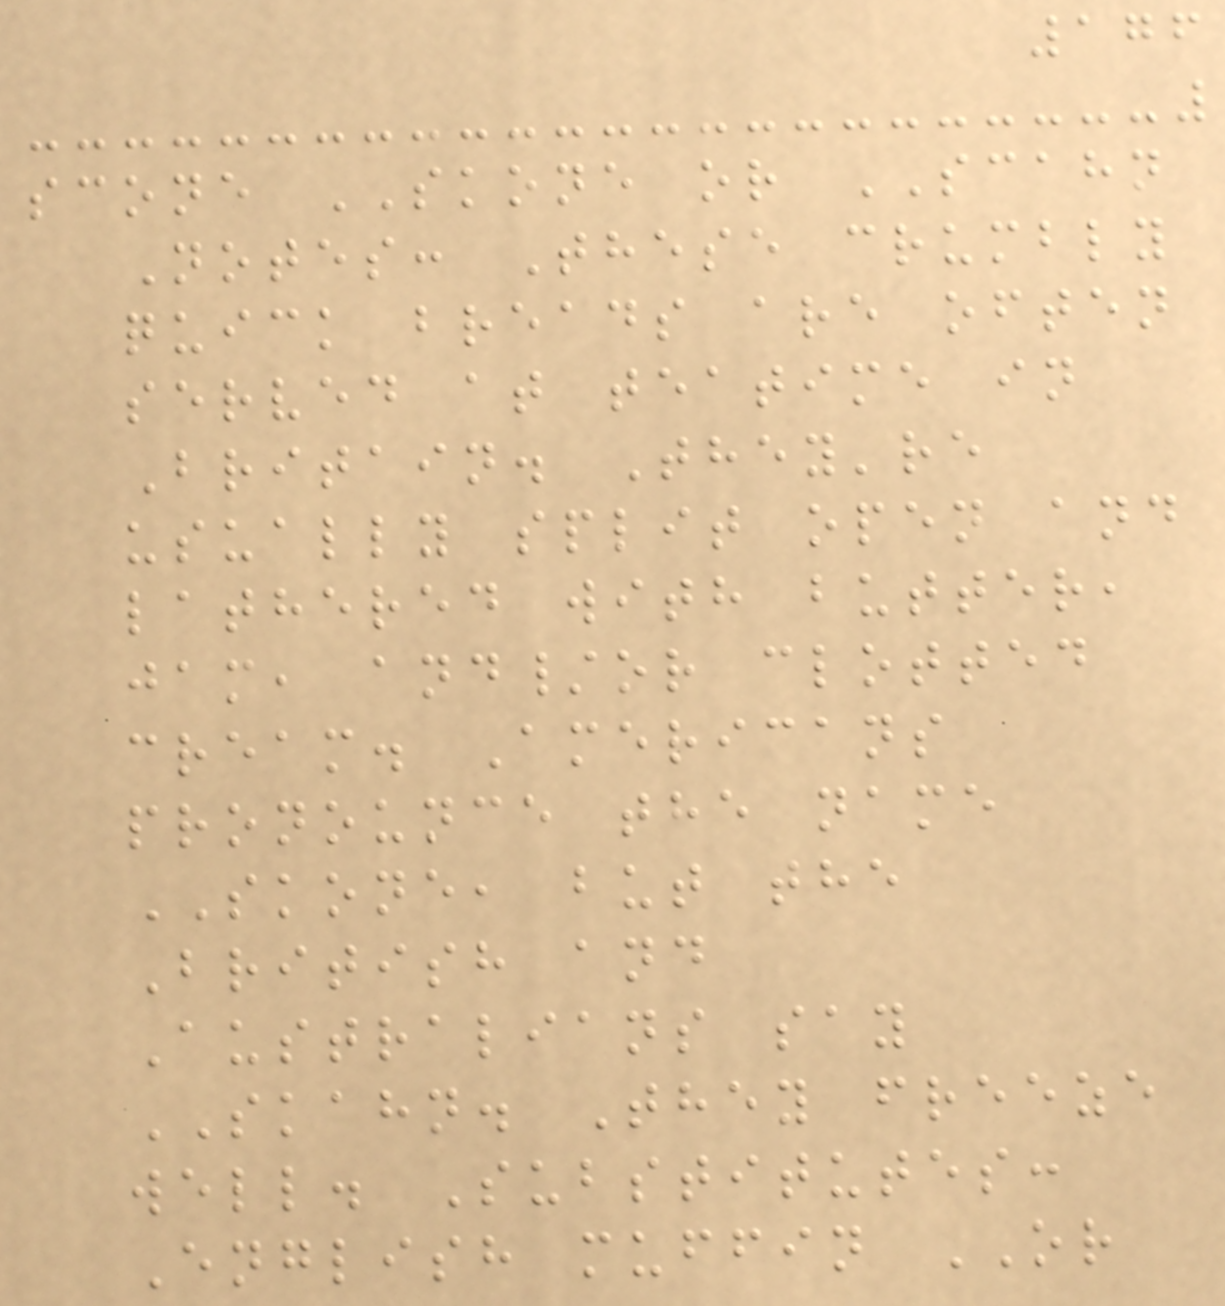176
scone SKONE or SCAHN
Notes: These crumbly
quick breads are often
served at teatime in
Britain. They're
usually split open and
lathered with butter,
jam, and/or clotted
cream. Americans
pronounce the name
SKONE, but the
British and
Australians say
SKAHN. They freeze
well. Substitutes:
English muffin OR
